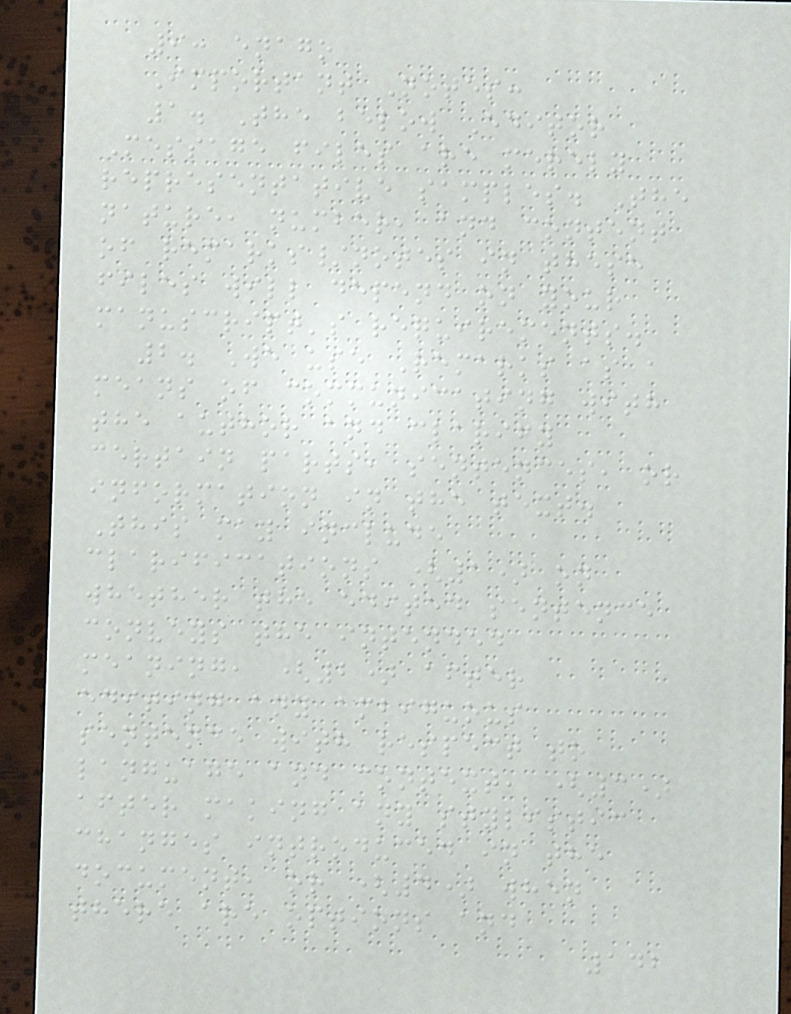9: enago
Important Notes:
1. The below Editor
Message files are merely
representative samples. The
nature, number, and content
of remarks/notes in these
files will depend on your
manuscript's requirements.
2. We use Remarks as a
means of communicating with
the author and clarify
certain parts, sentences, or
information in the text.
This may include
clarifications (1) on
whether the edited sentence
conveys the intended
meaning, (2) after
editing any ambiguous
sentence with respect to
language and context, (3)
after making any stylistic
changes introduced in the
document, or (4) when
there are options and
142
